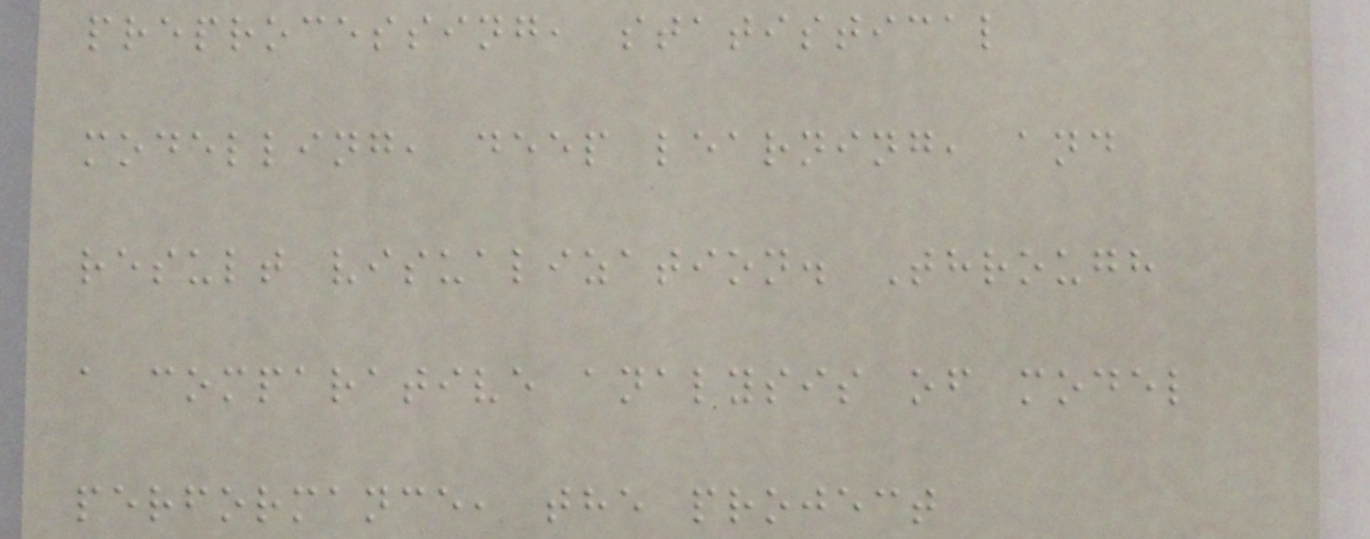preprocessing, statistical
modelling, deep learning, and
result visualization. Through
a comparative analysis of model
performance, the project
